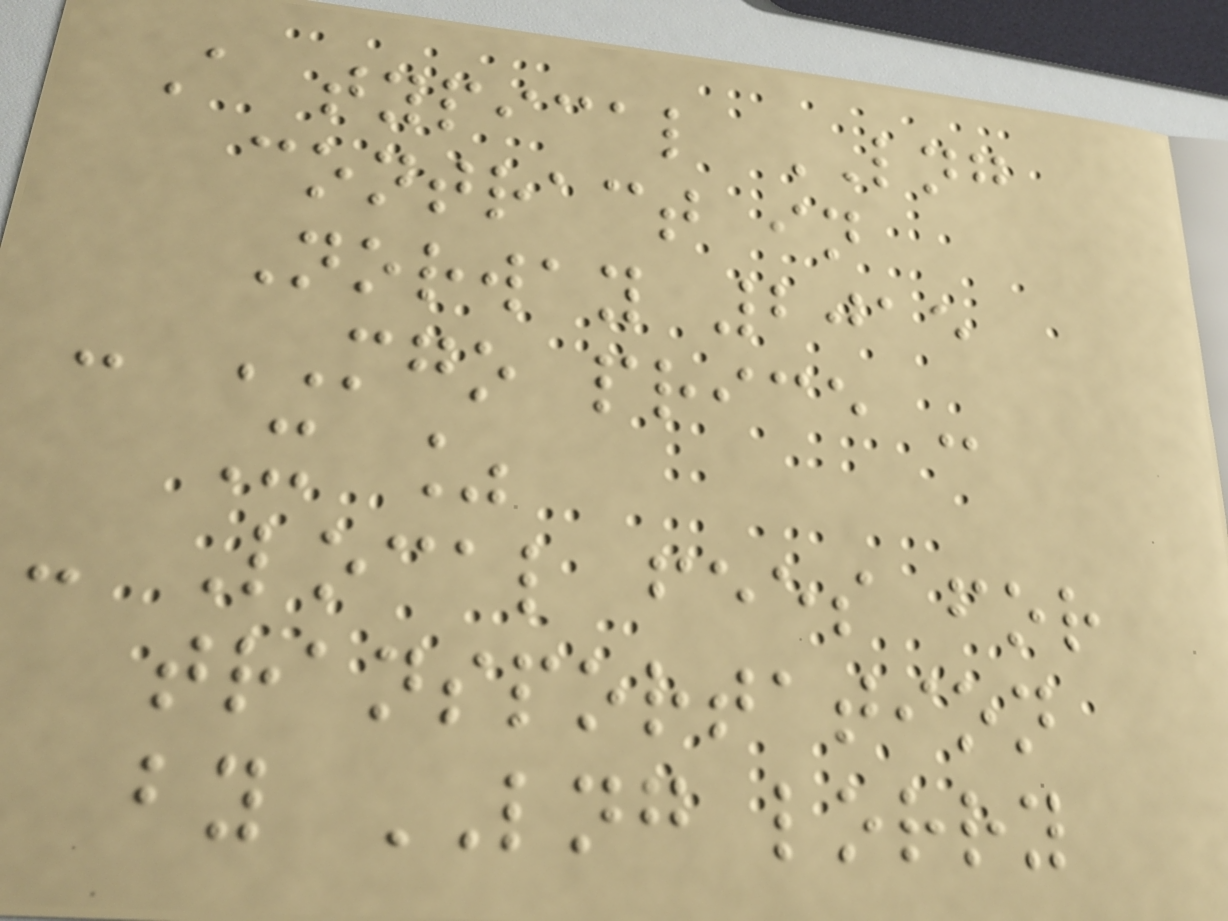A typical LNG
contract in
Norway 2015
- MGO price -
X %
- Local fees for
transportation
by LNG lorry
